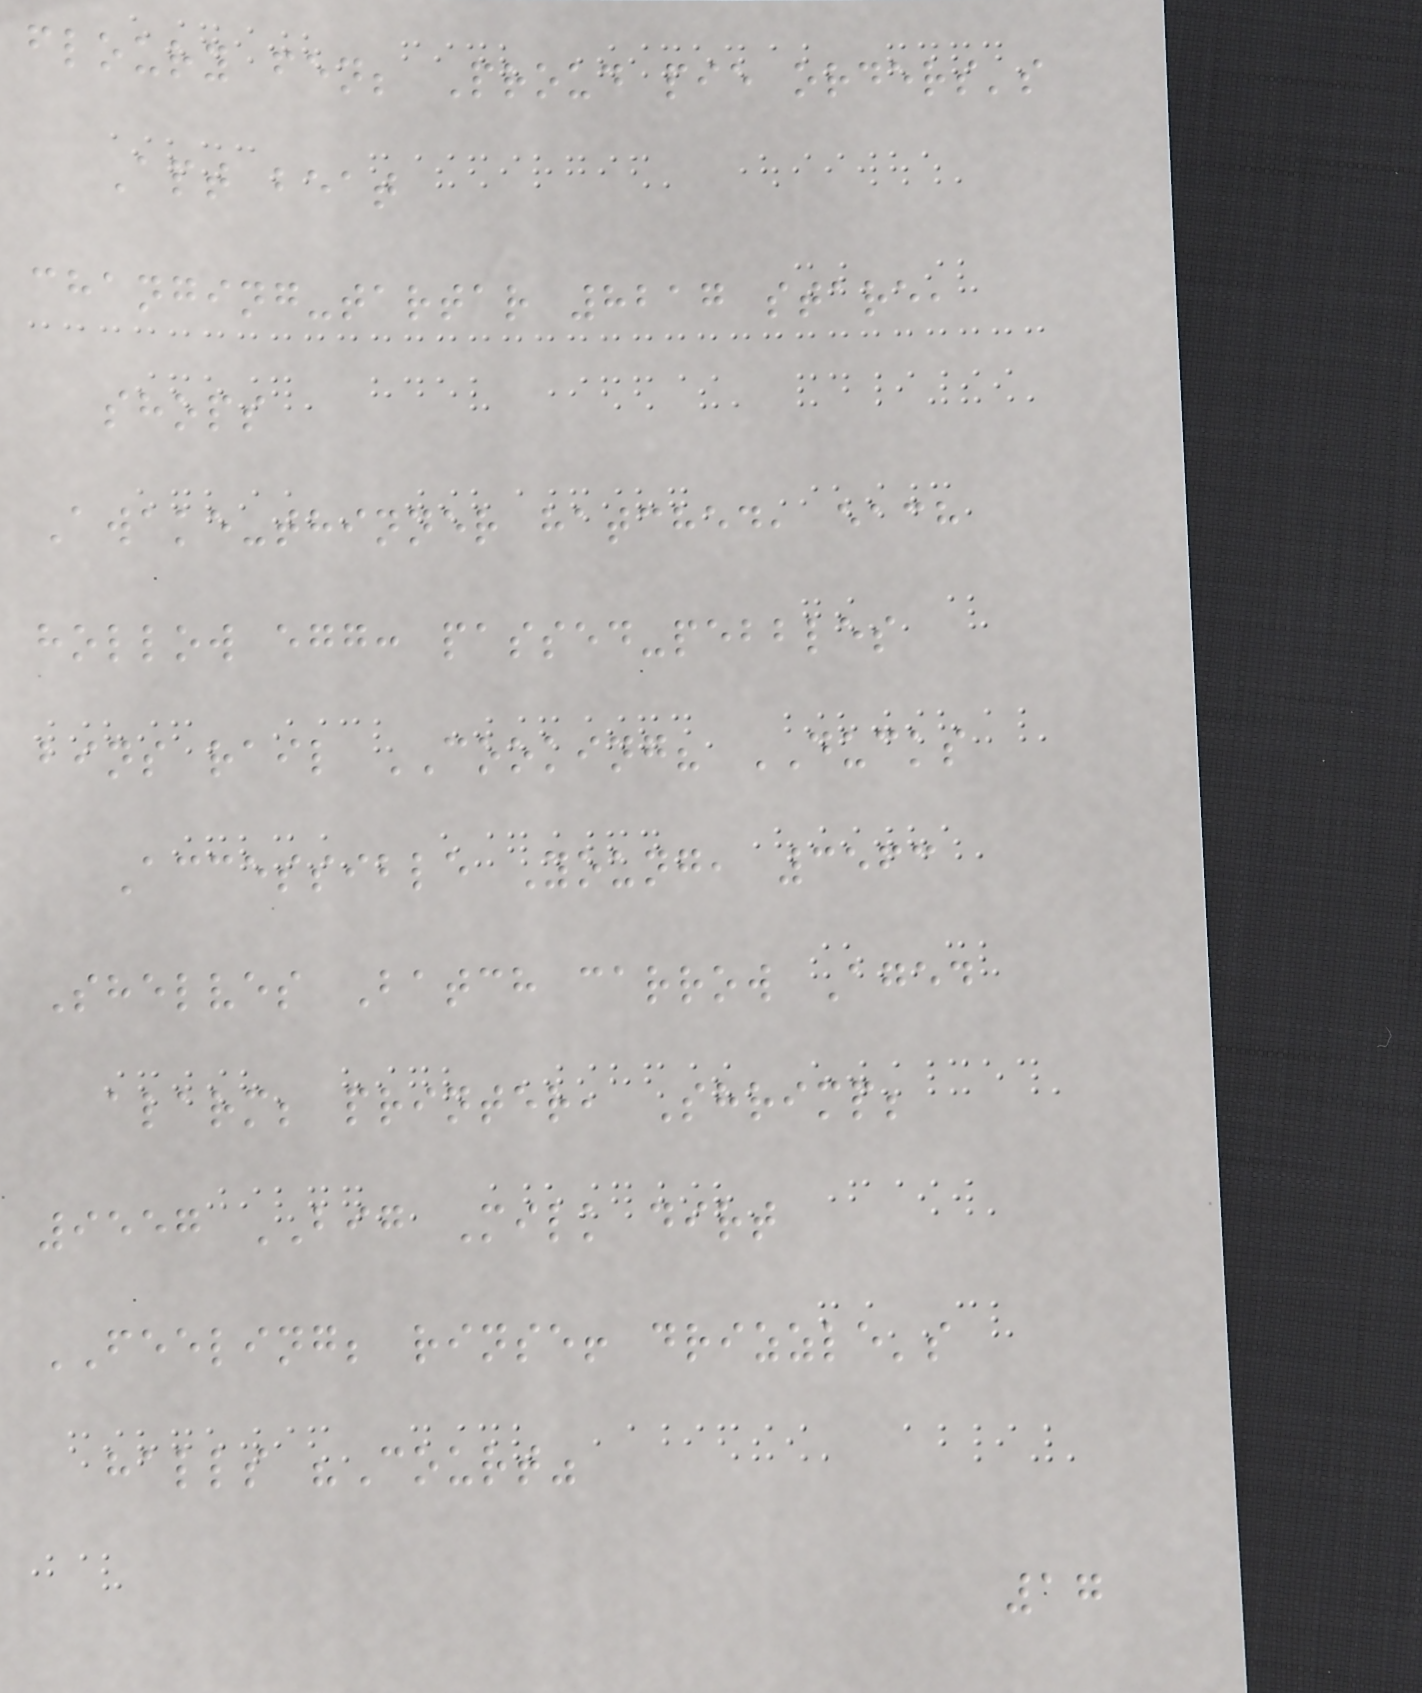floury fen; Proud pie orders's
Apt beat
changing-tartar 8217 stare,
shops
Awake-thinner hatched, each
hollow egg: passed-pebbles
bins rail COOKING? DUCKS
Accessible Young, 3563
Shelves Batch carrow Aged
alarm; printer, Shrimp;
9557 BIG Milk dirt
FEELING; rinse! drizzle's
halls "Court"
17
